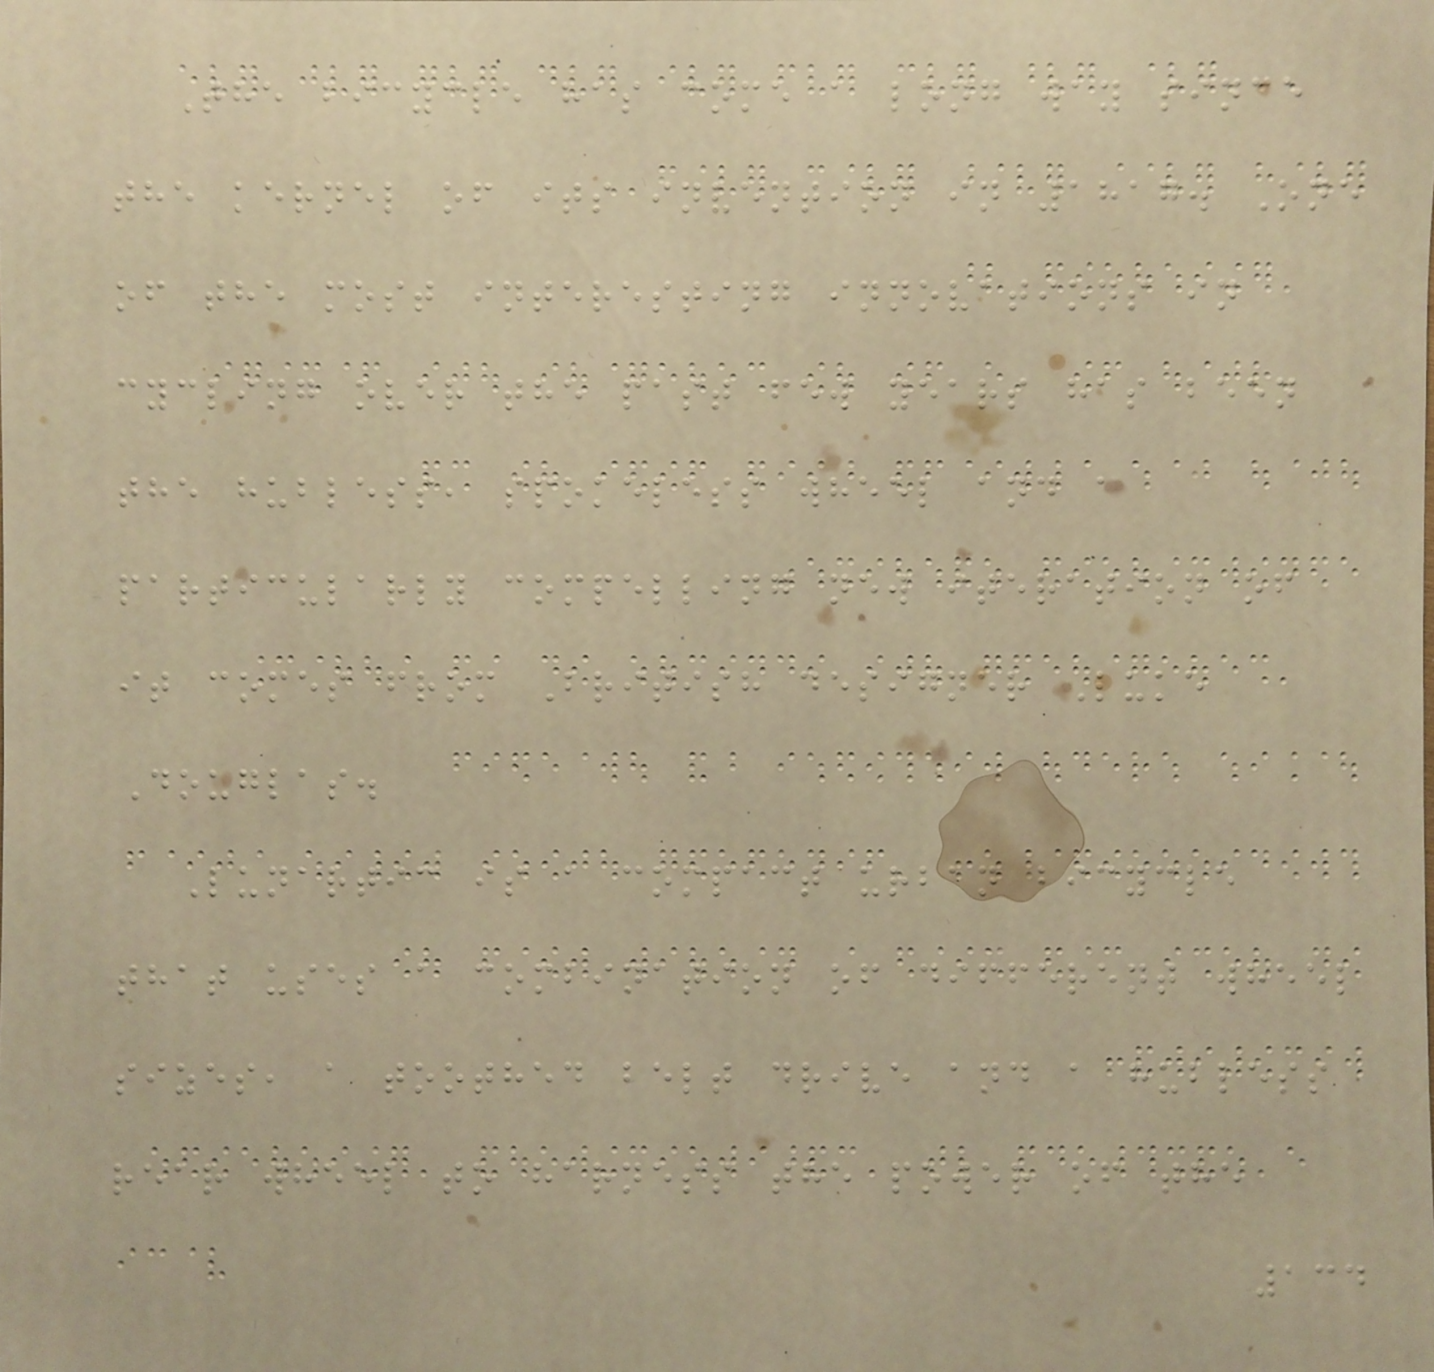The bicycle has come a long way since
the kernel of its invention in 1817. One
of the most interesting innovations in
cycling over the past few years has been
the hubless, spokeless wheel and a
particularly compelling new iteration of
it comes from British designer Luke
Douglas.
Lunartic is a compact urban bicycle
that uses a combination of different wheel
sizes, a toothed belt drive and a hubless
rear wheel to harness the power of the
134
